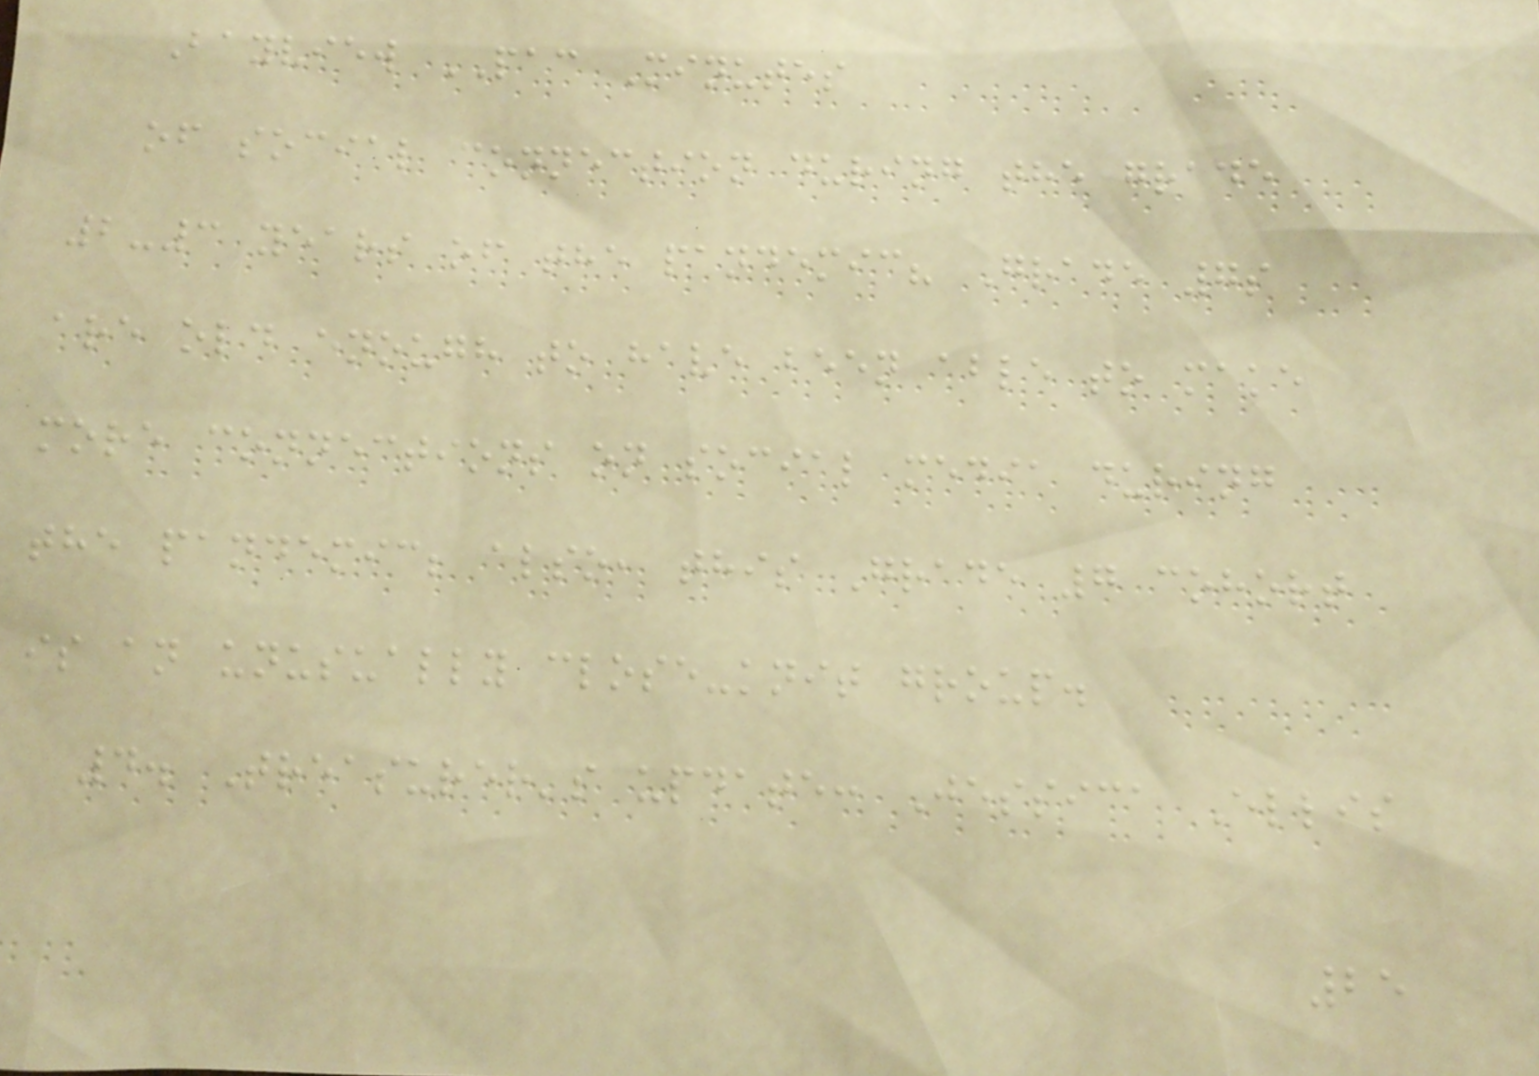Bayview PAC Minutes
of social connection during the grade
2-3 years of the pandemic? Grade 7s
are old enough to have been able to make
more connections on social media during
the pandemic; also, this Grade 7 cohort
is an unusually close-knit group.
4. Treasurer's update: Jessica Ellis
25
